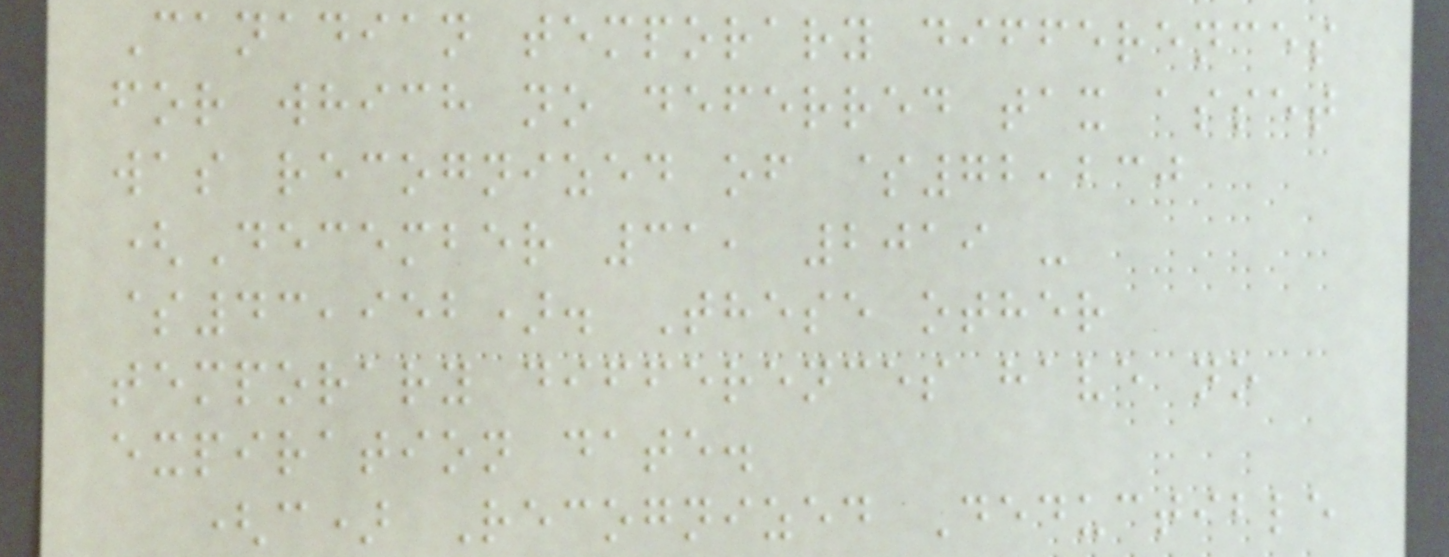Canadian temporary differences
for which no deferred tax asset
was recognized of $72,230
(December 31, 2019 -
$43,952). These other
temporary differences have no
expiration date.
(c) Recognized Deductible
